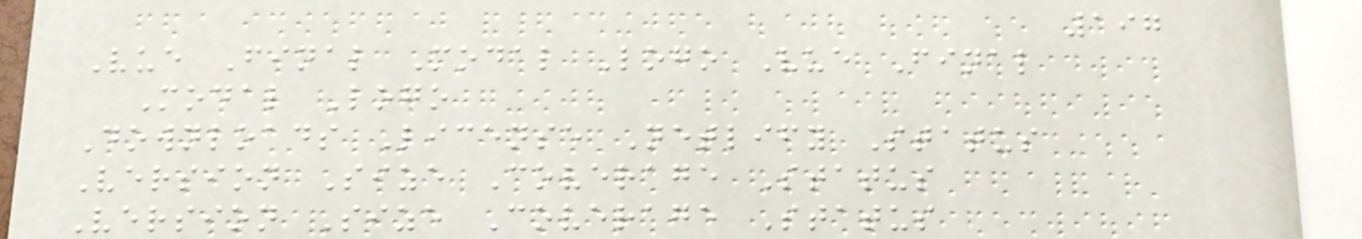197
Vue Final Modal Logo Vue Final
Modal Logo
Downloads License Netlify Status
Version Size Coverage Status
Version Size Coverage Status
